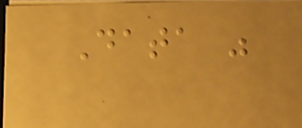Data was
